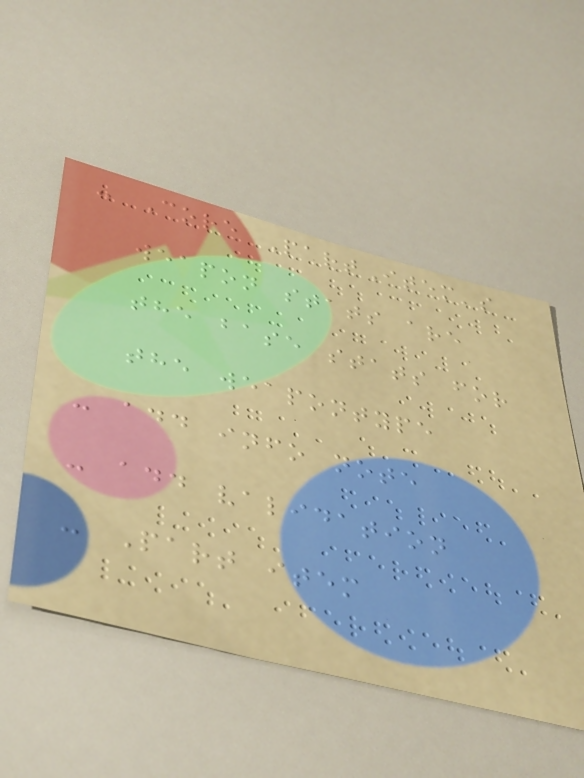- Core PartItem's
weapon stats are
the base stats for
the weapontype
- add info note
- add validation
- Part item
